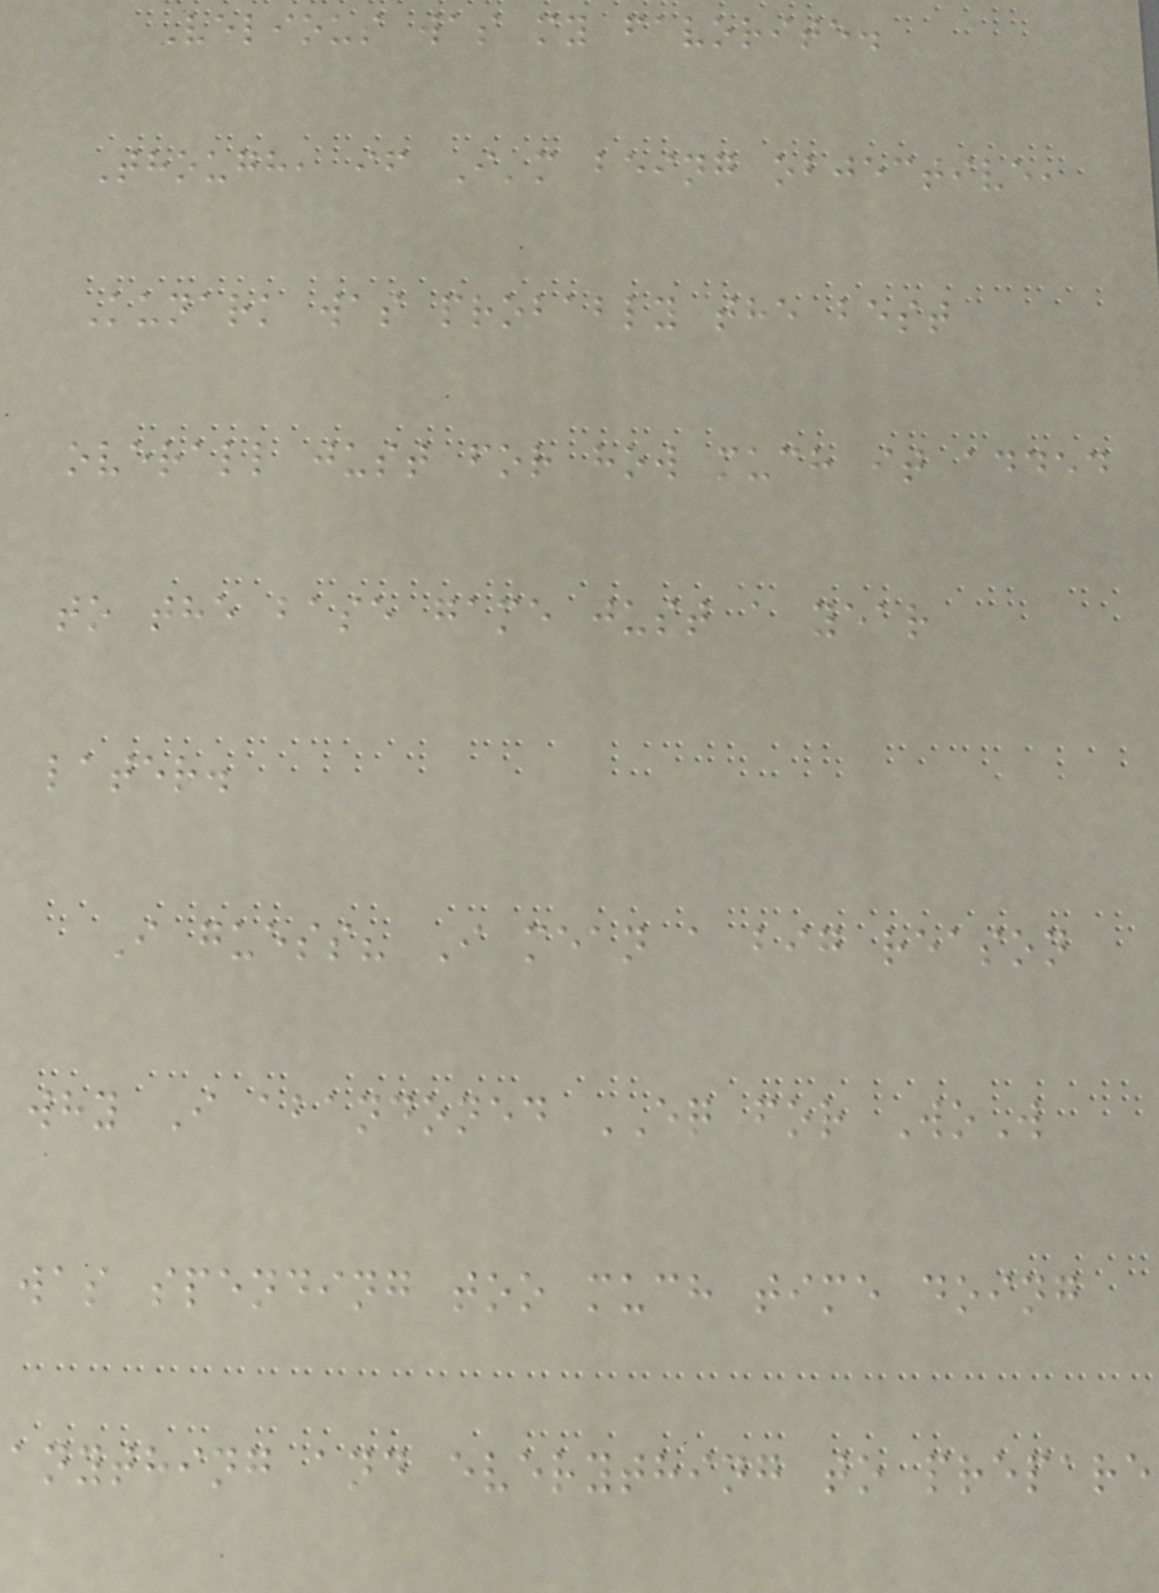Velious was my favorite.
Though, if I'm being objective,
Kunark was probably the best
overall just for how much it added
to the base game just a year
later.
I guess? I mean a big reason
why I abandoned EQ for WoW
was spending too much time doing
anything and everything to prepare
